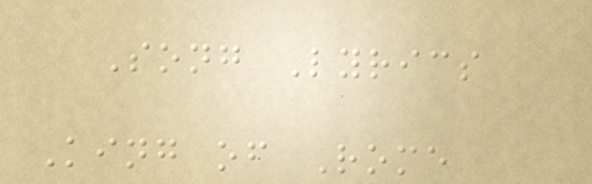Song Lyrics
King of Rome
